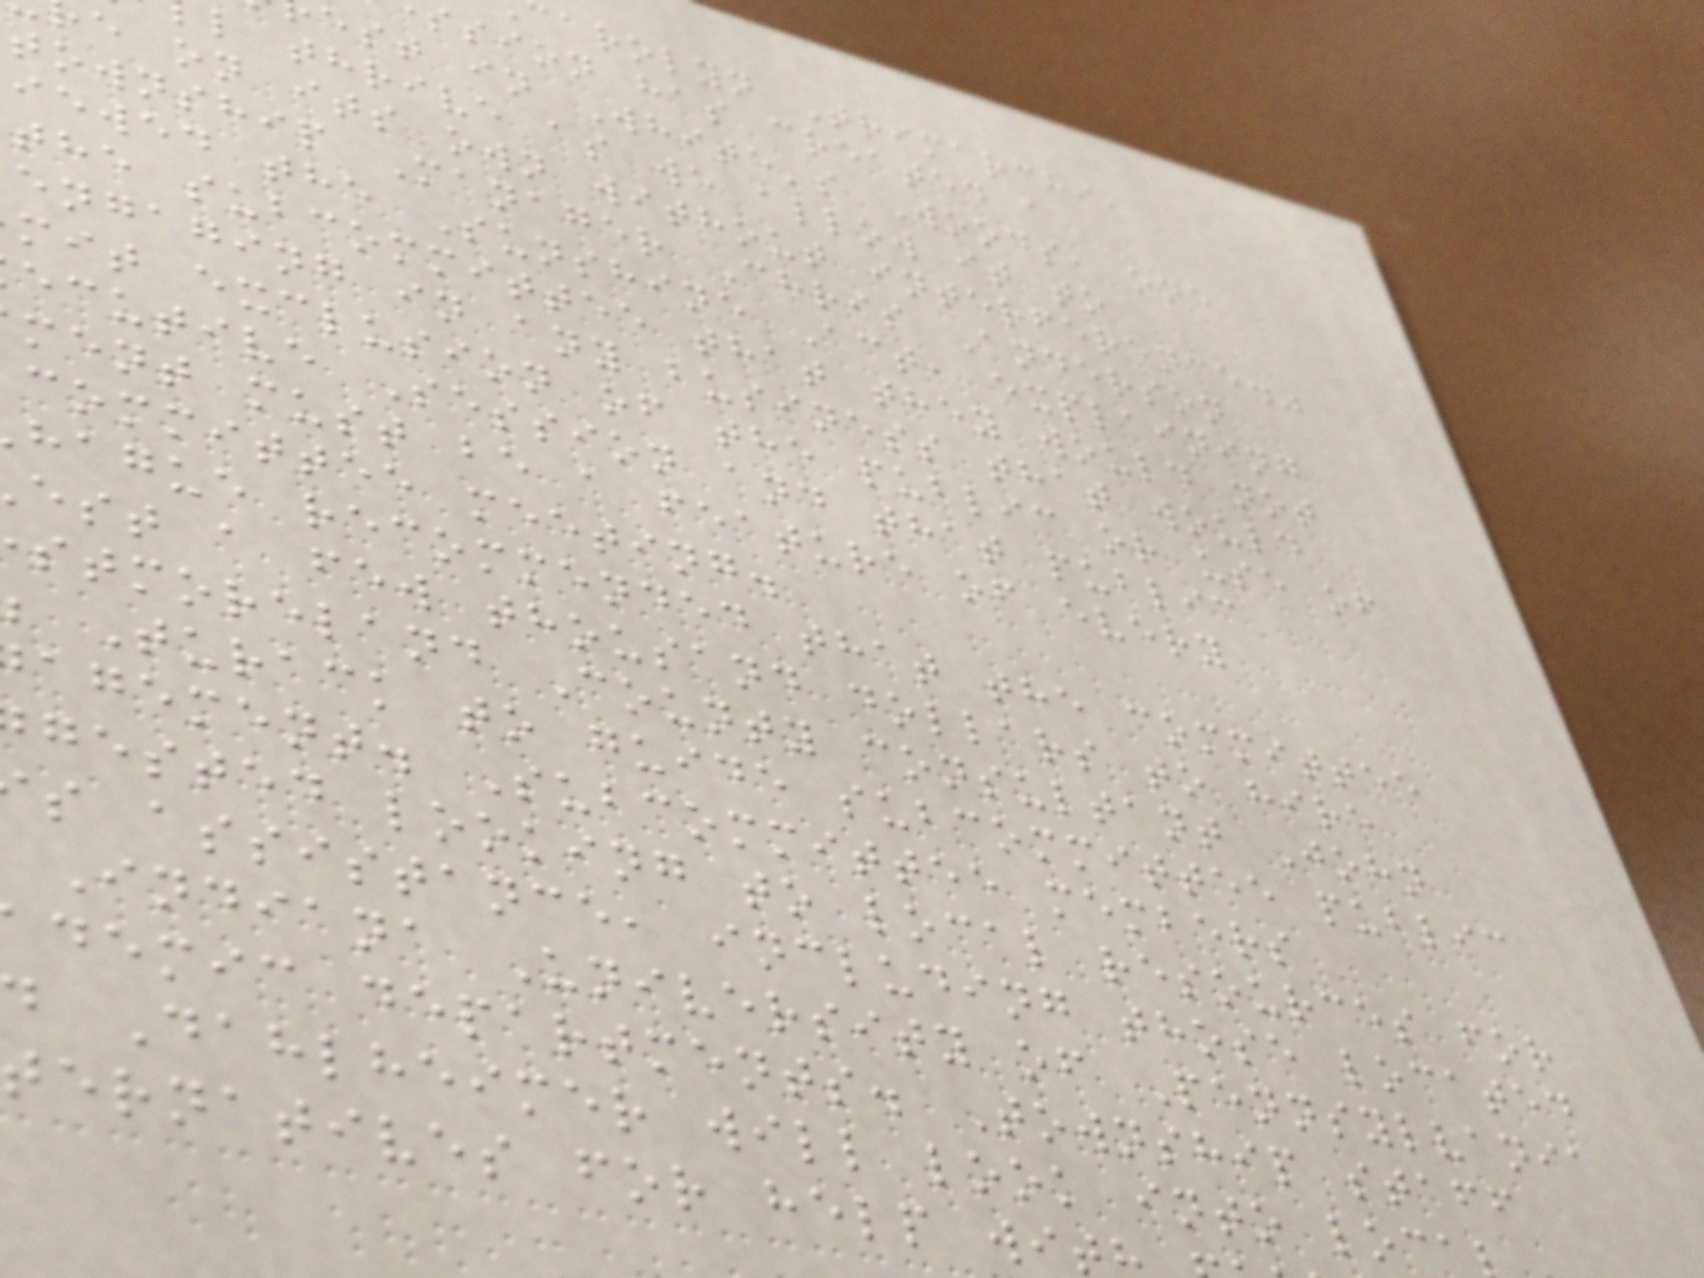arolyn Trimarchi,
ssion has created a
est in White's Woods, one
l thrive as we allow it to
e on its own without interference."
township Manager Chris Anderson
iewed the Sunshine Act, explaining
the subcommittee that they would not
engaging in any business that would
mit exclusion of the public or use of
ecutive Session and that public
ment must be a feature of every
committee meeting.
hague recommended that the committee
est a few thousand dollars to hire
stmoreland County consultant John
Turack to guide subcommittee public
agement. Subcommittee members
gested looking to local resources for
s assistance, including those located
Indiana University of Pennsylvania
demic departments. Township staff
Dahlheimer will look into loca
ternatives for help wi
